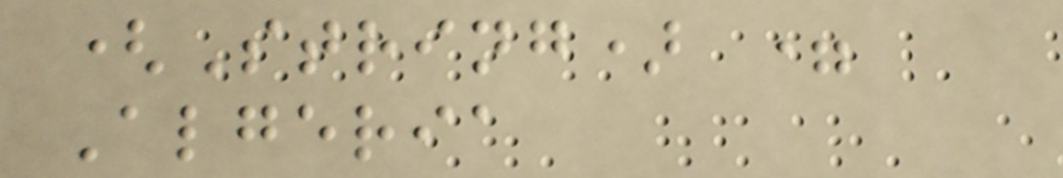(String) =
Algeria
